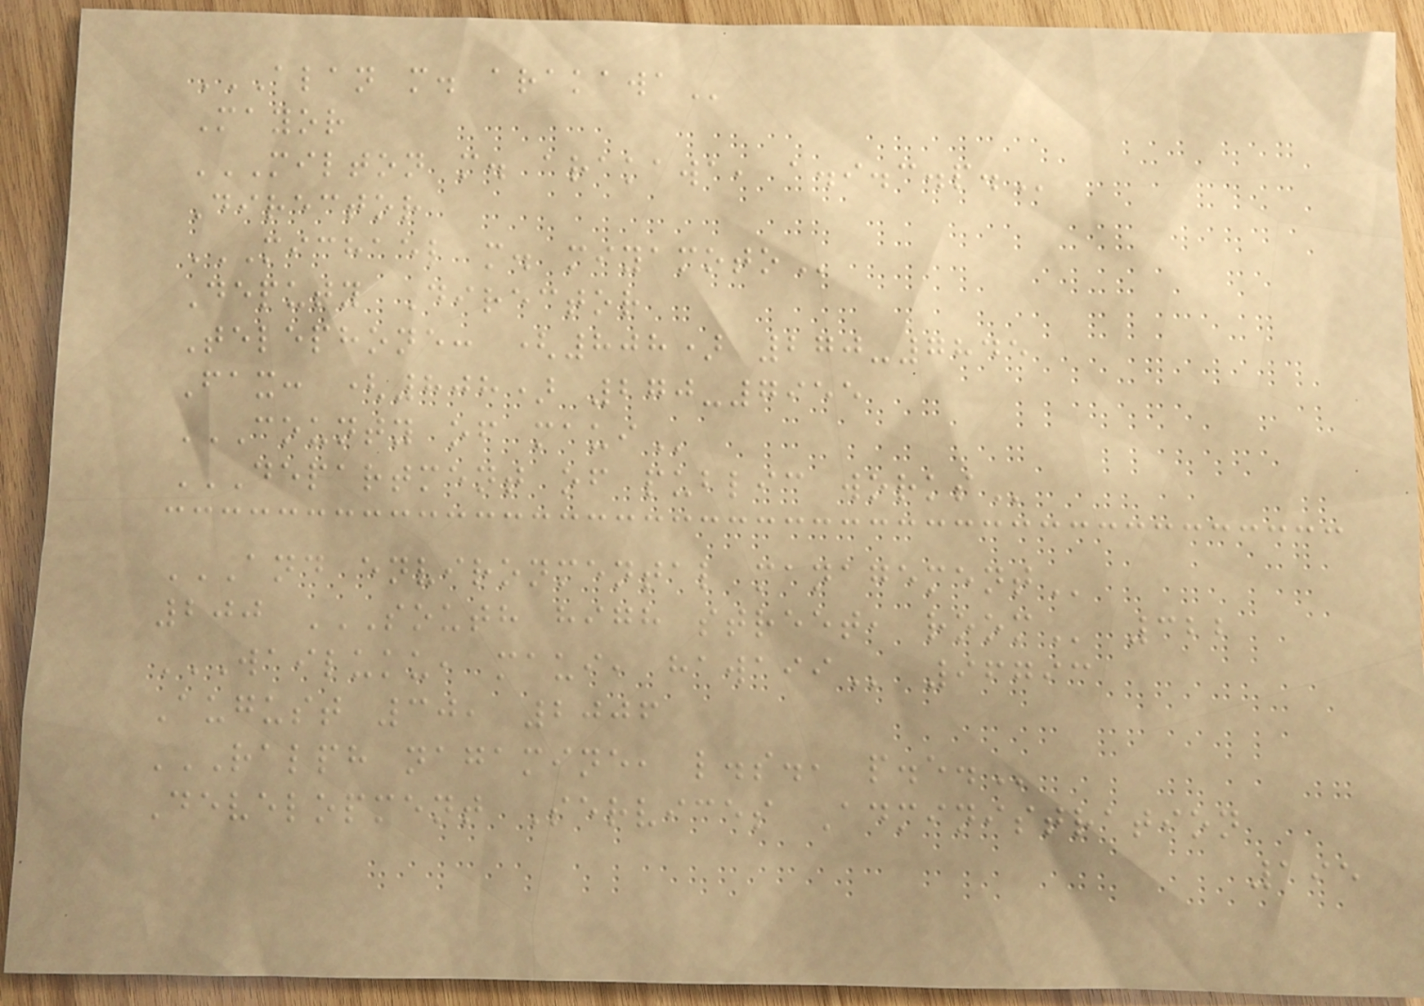ALAN M. ARAKAWA
Mayor
MILTON M. ARAKAWA, A.I.C.P.
Director
MICHAEL M. MIYAMOTO
Deputy Director
Telephone: (808) 270-7845
Fax: (808) 270-7955
COUNTY OF MAUI
DEPARTMENT OF PUBLIC WORKS
AND ENVIRONMENTAL MANAGEMENT
200 SOUTH HIGH STREET, ROOM 322
WAILUKU, MAUI, HAWAII 96793
August 30, 2006
RALPH NAGAMINE, L.S., P.E.
Development Services Administration
195
